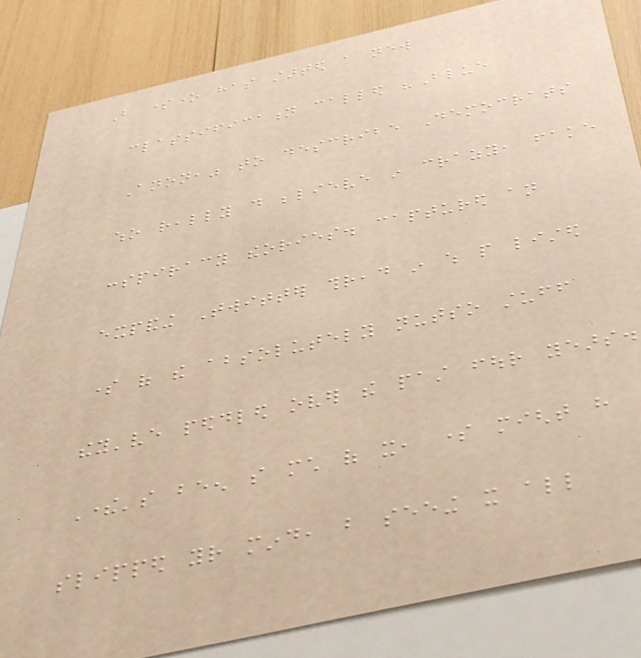But someone has started a new
classification called "Blue
Anon," to describe Democrats
who really do believe in crazy, fake
conspiracy theories. captured an
expanding Twitter thread in which people listed
some of the absolutely nutso stuff
they've peddled over the past four years.
There's been so much of it, some might have
slipped your mind, but seeing it all
